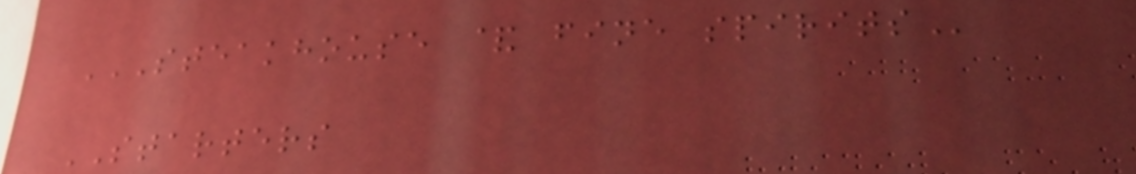STEAKHOUSE & FINE SPIRITS
STARTERS
